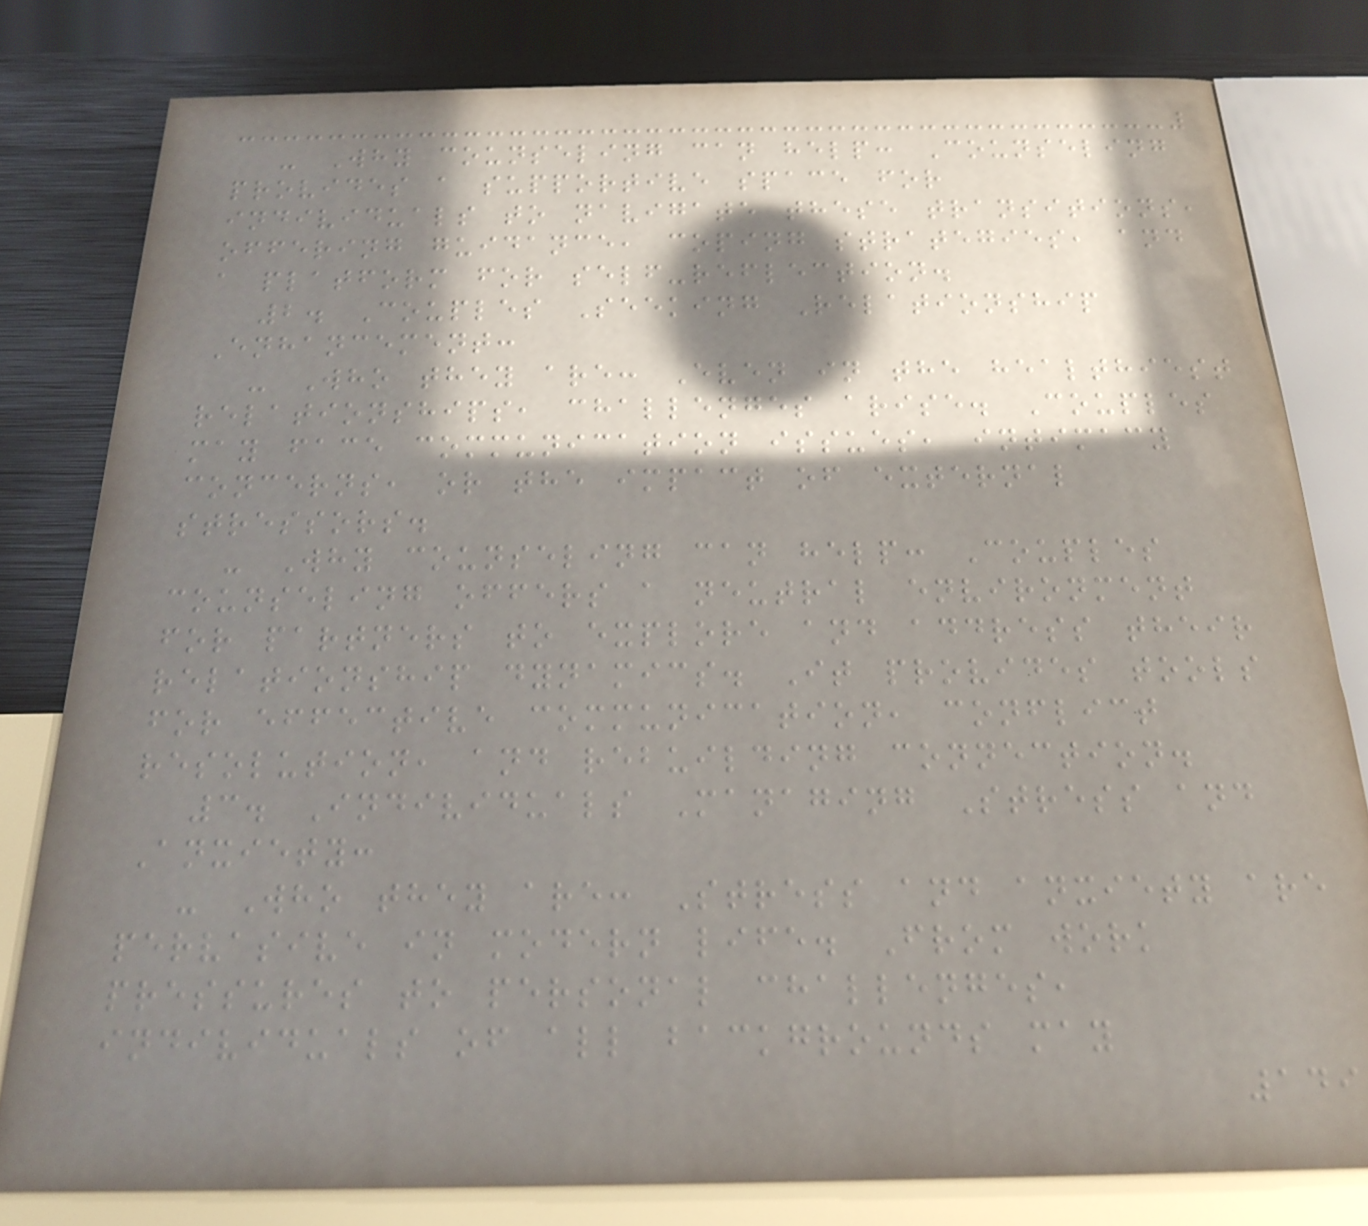- Why counseling can help: Counseling
provides a supportive space for
individuals to navigate these transitions,
offering guidance, coping strategies, and
a platform for self-reflection.
2. Couples Seeking Relationship
Enhancement:
- Who they are: Even in the healthiest
relationships, challenges arise. Couples
may face communication issues, intimacy
concerns, or the impact of external
stressors.
- Why counseling can help: Couples
counseling offers a neutral environment
for partners to explore and address their
relationship dynamics. It provides tools
for effective communication, conflict
resolution, and rebuilding connection.
3. Individuals Managing Stress and
Anxiety:
- Who they are: Stress and anxiety are
pervasive in modern life. From work
pressures to personal challenges,
individuals of all backgrounds may
149
